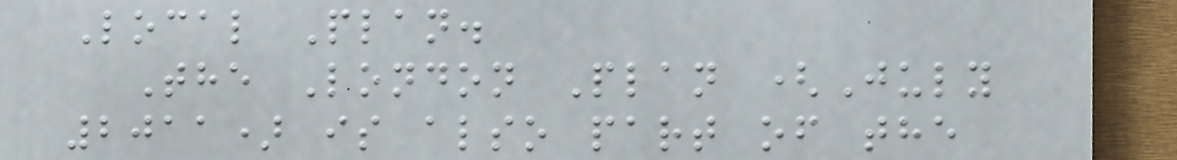Local Plan.
The London Plan (July
2011) is also part of the
